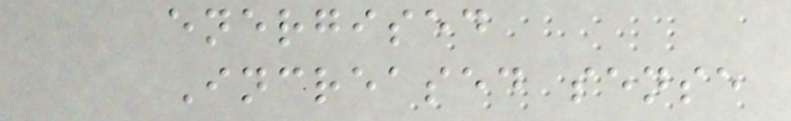energised
Increased sense
